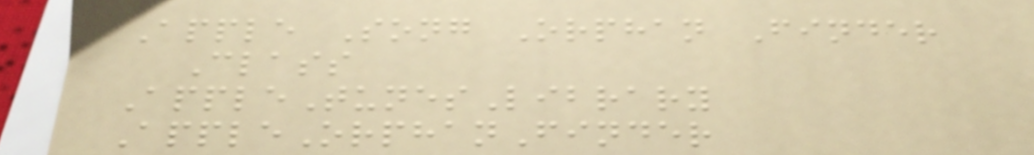Apple Song Orphan Finder
Class
AppleTunesLibrary
AppleOrphanFinder
